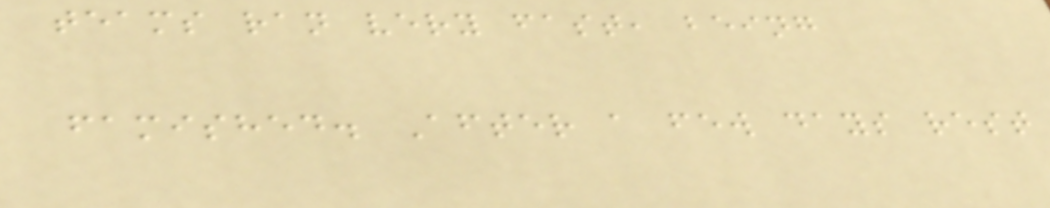teams ran very fast, being
famished. After a few days rest
